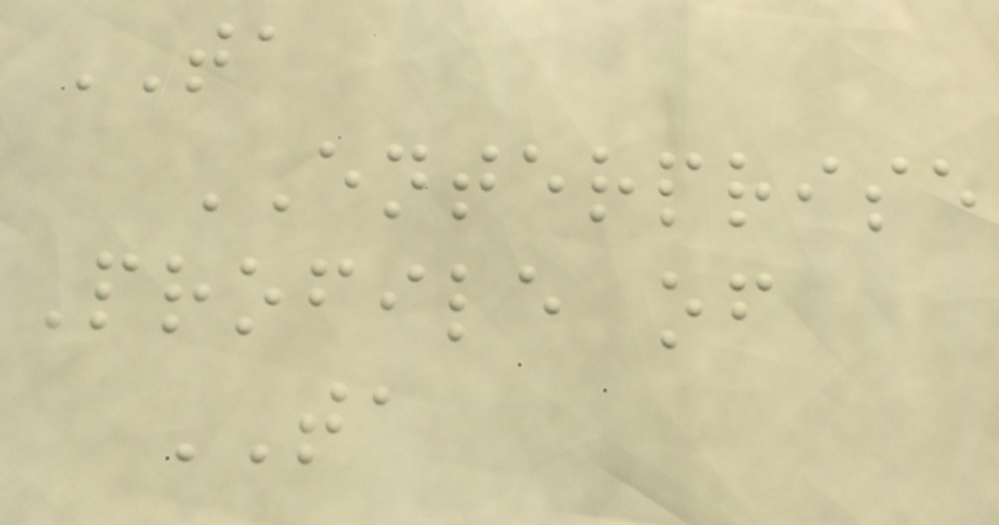TA
ENTERPRISE
Profile of
TA
